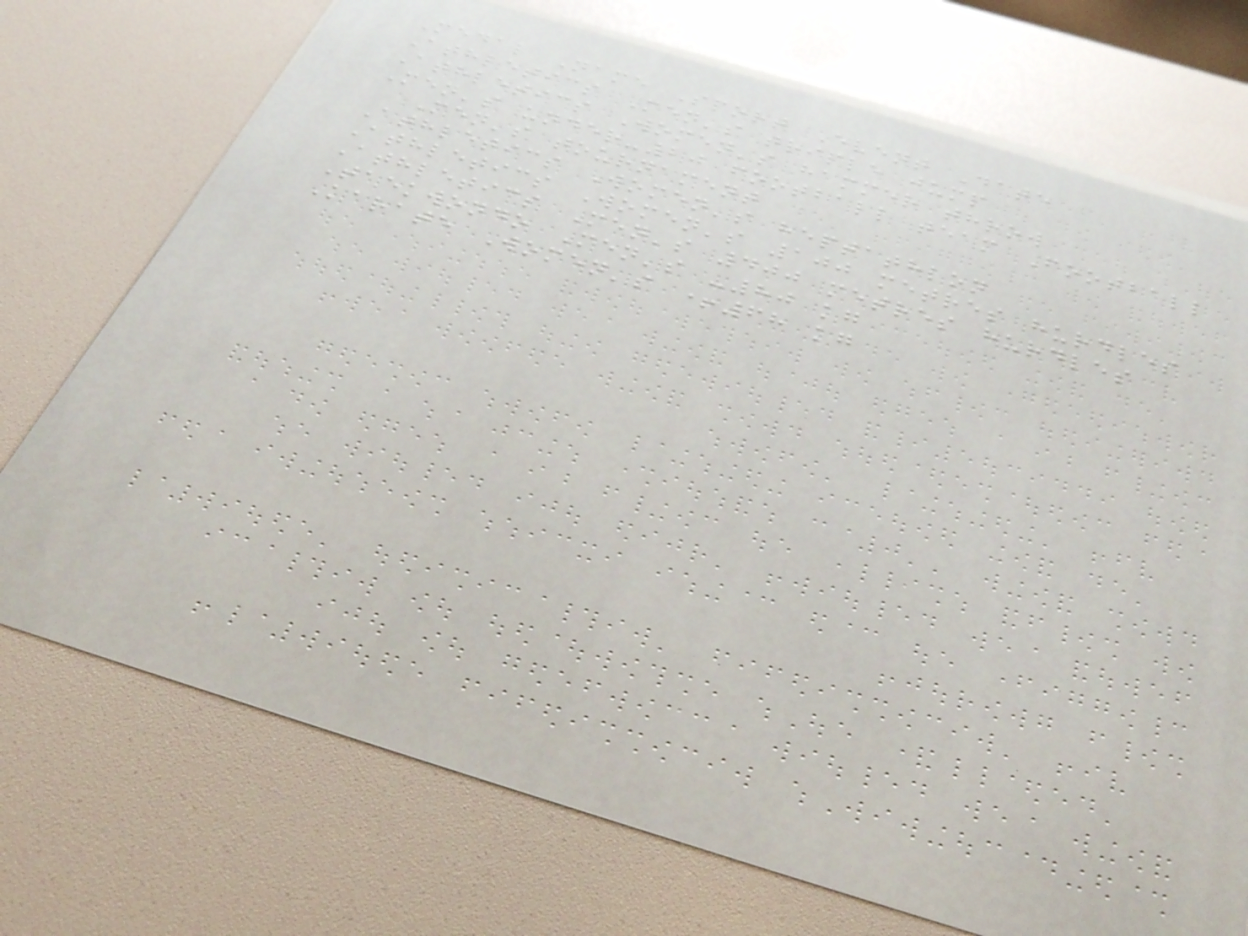Medal Name Sport Event Date
Athletics Men's triple jump
Athletics Women's hammer throw
Men's under-20 football team Football
Men's tournament
Athletics Women's heptathlon
Athletics Women's 100 metres hurdles
Athletics Men's 400 metres hurdles
Taekwondo Men's -80 kg
Karate Women's +68 kg
